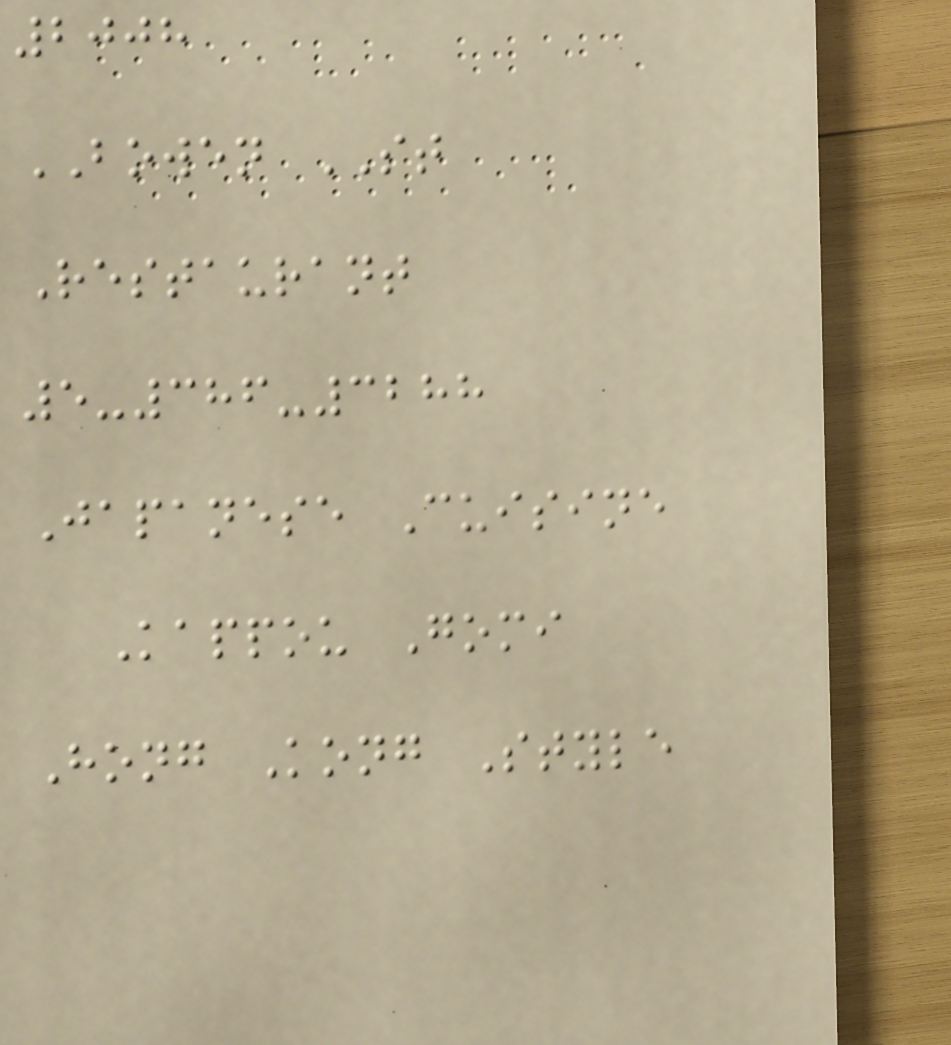2008
BOWEN ST
Restaurant
5-386-3288
Japanese Cuisine
Kappou Gomi
Hong Kong Style
